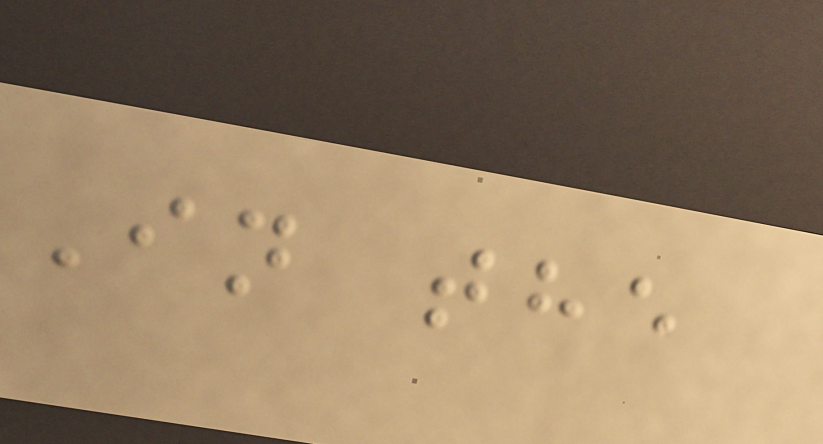In the
